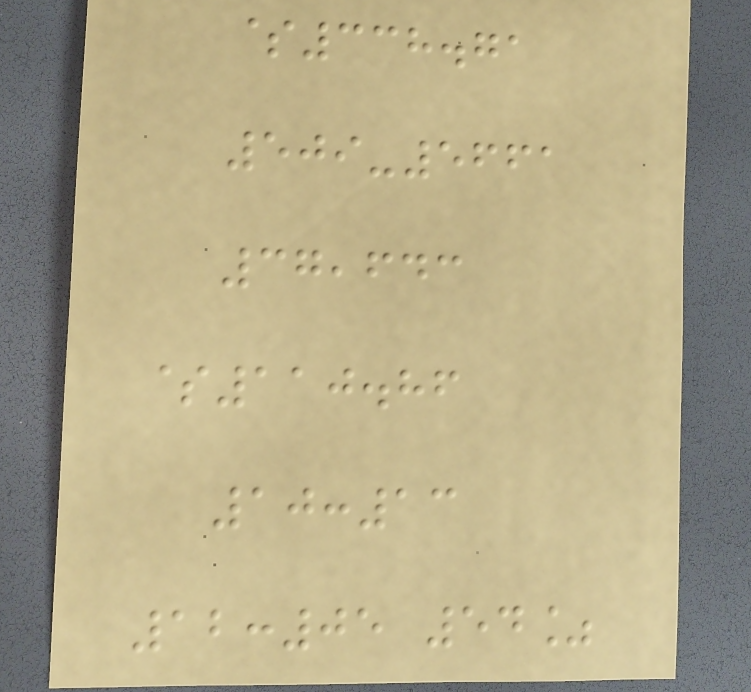$338.71
509-5661
37,643
$110.86
10:13
12:05 54%
